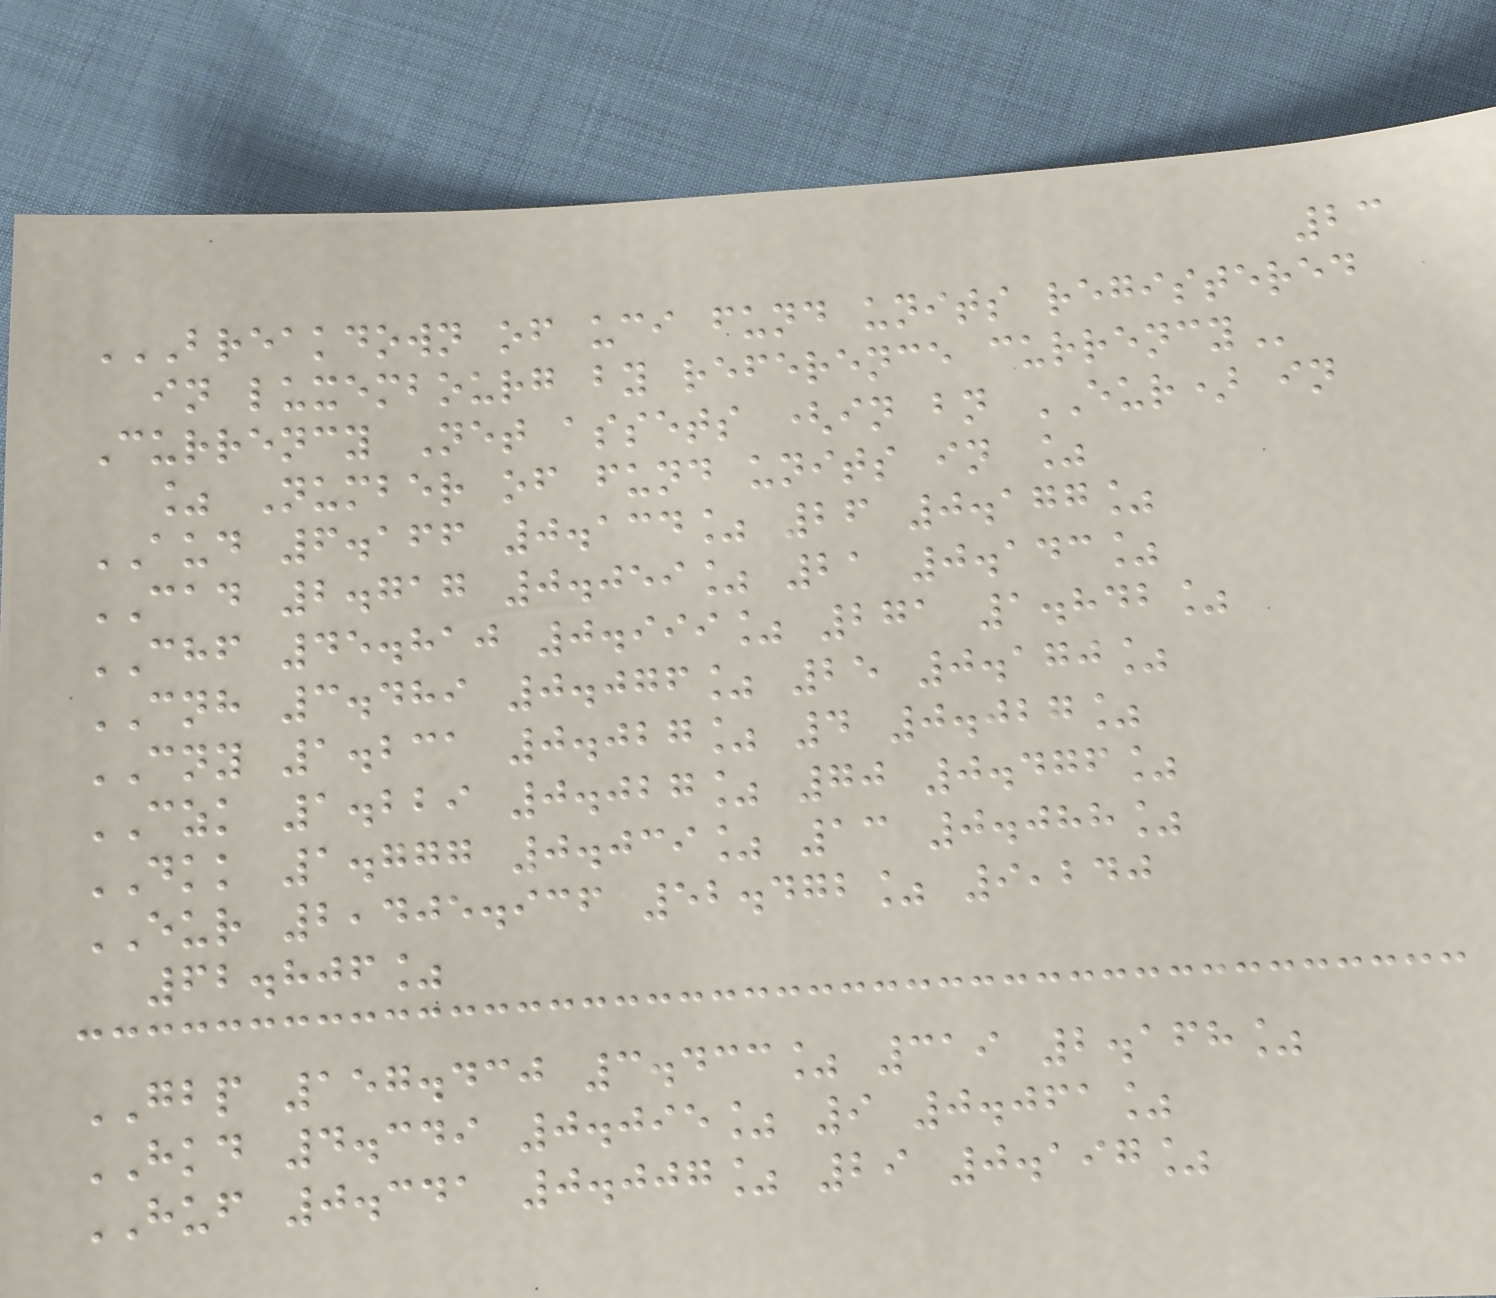23
BREAKDOWN OF UCI FUND UNITS REGISTERED
IN LUXEMBOURG BY REFERENCE CURRENCY
Currency Net assets (in bn EUR) in
% Number of fund units in %
AUD 6.166 0.134% 26 0.177%
CAD 2.717 0.059% 21 0.143%
CHF 45.810 0.999% 271 1.842%
CNH 3.489 0.076% 25 0.170%
CNY 1.231 0.027% 4 0.027%
CZK 1.229 0.027% 70 0.476%
DKK 1.777 0.039% 13 0.088%
EUR 2,405.936 52.472% 9,240
62.806%
GBP 157.430 3.433% 319 2.168%
HKD 4.349 0.095% 9 0.061%
HUF 0.341 0.007% 29 0.197%
